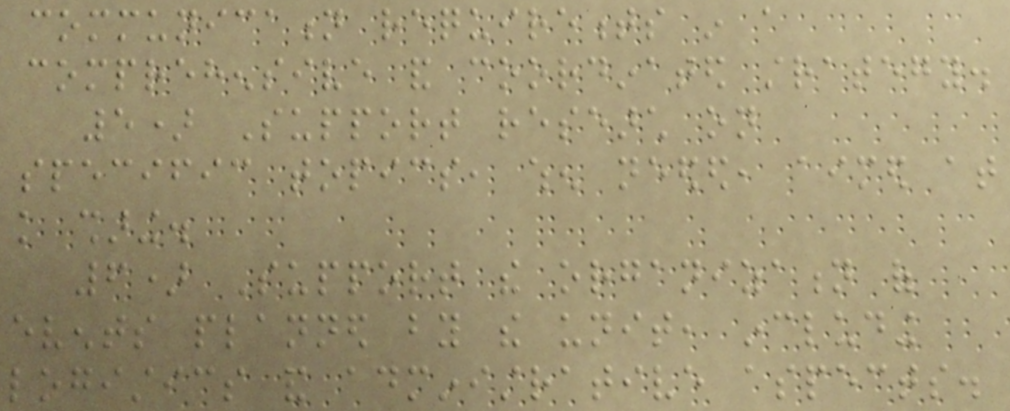communication requirements in a
comprehensive and coordinated strategy.
5) Support research on
specific topics, when needed, aimed at
knowledge sharing.
6) Support the organization of
events planned by the unit, including
logistics and administrative aspects.
